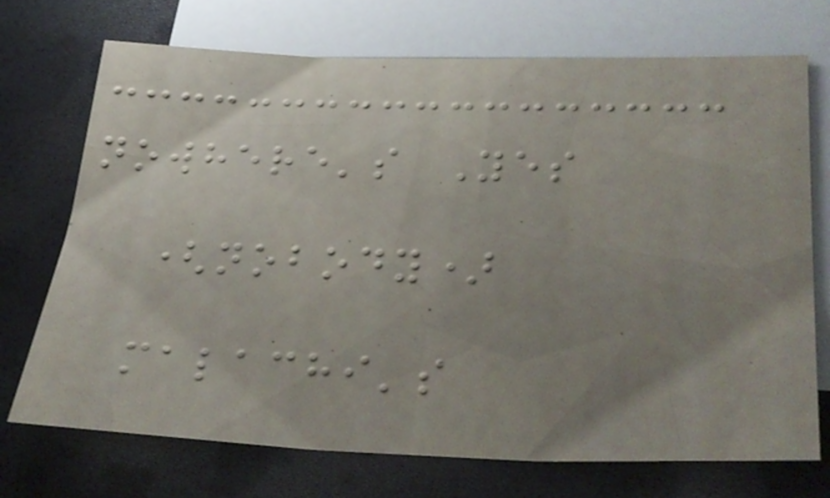nowhere's Yes
(nobody)
malachi's
